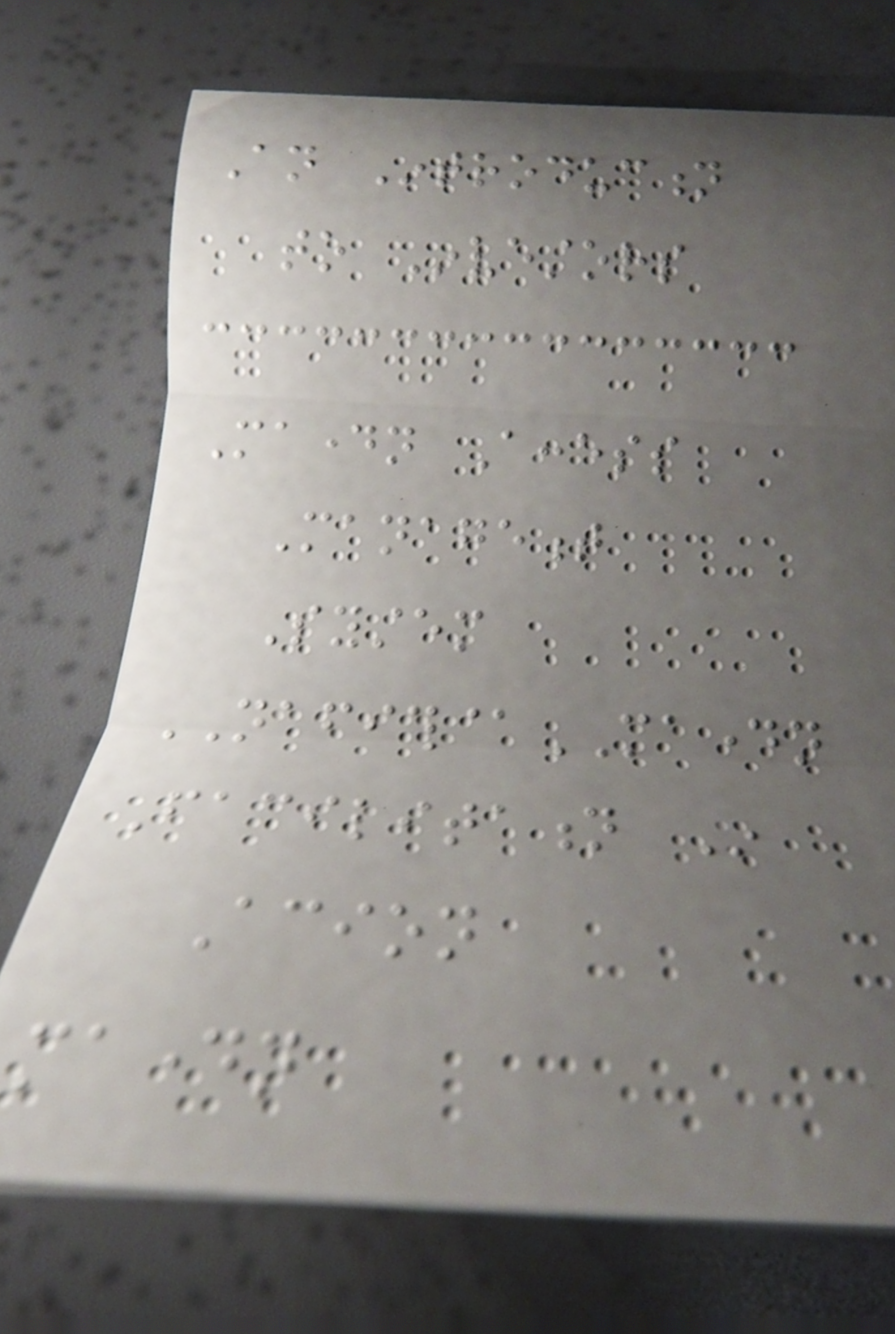An Introduction
to Investors
Madayn Access
Management
System
NAFITH@MADAYN
Facilitation In
Acion
madayn
